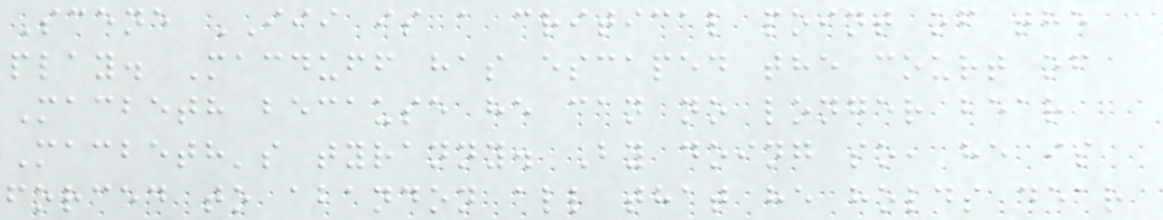Scene III is a critical point of the
play. Macduff has escaped the court of
Macbeth because he can no longer bear
Macbeth's tyranny. By doing so, he is
forced to abandon all that he holds dear
